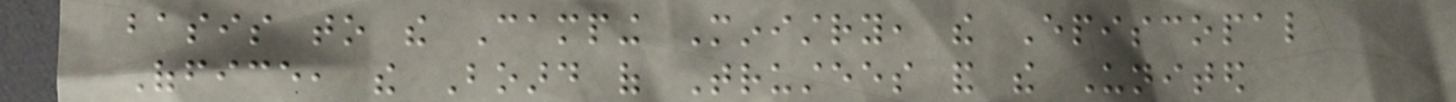basis to the Camping Ministry, the Episcopal
Office, the Board of Trustees and the United
